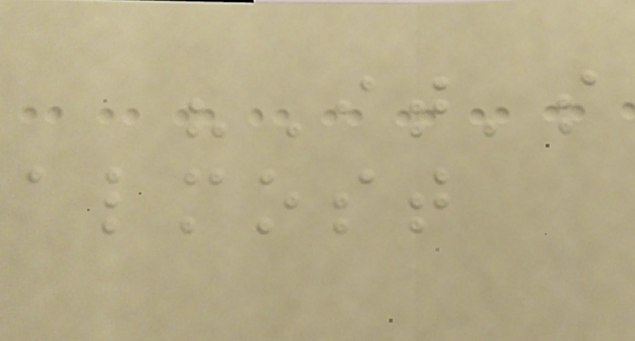"It's
almost
